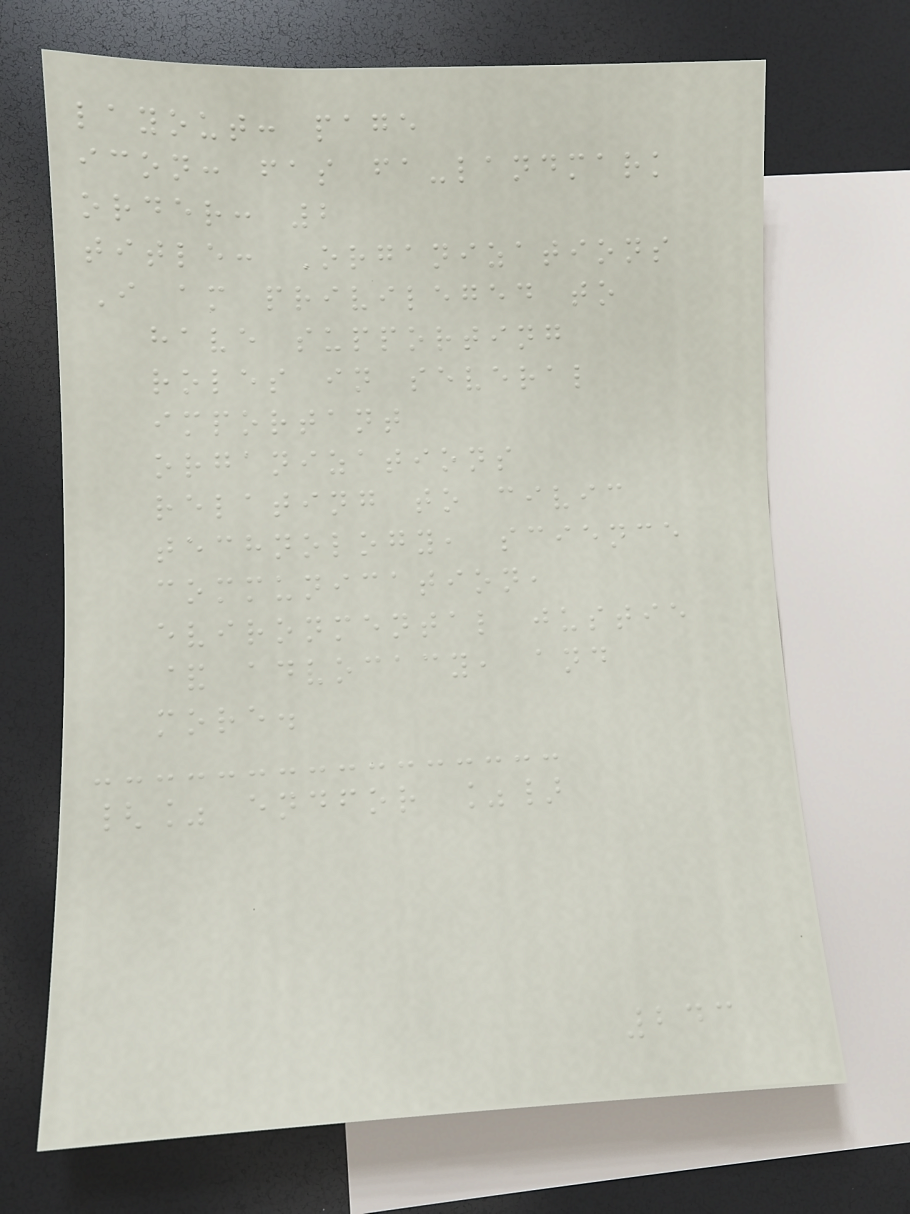layout: page
icon: fas fa-landmark
order: 2
title: Organizations
I am privileged to
have supporting
roles in several
important
organizations
relating to civic
technology, science
communication,
evironmental justie
& advocacy, and
more.
{% endfor %}
243
